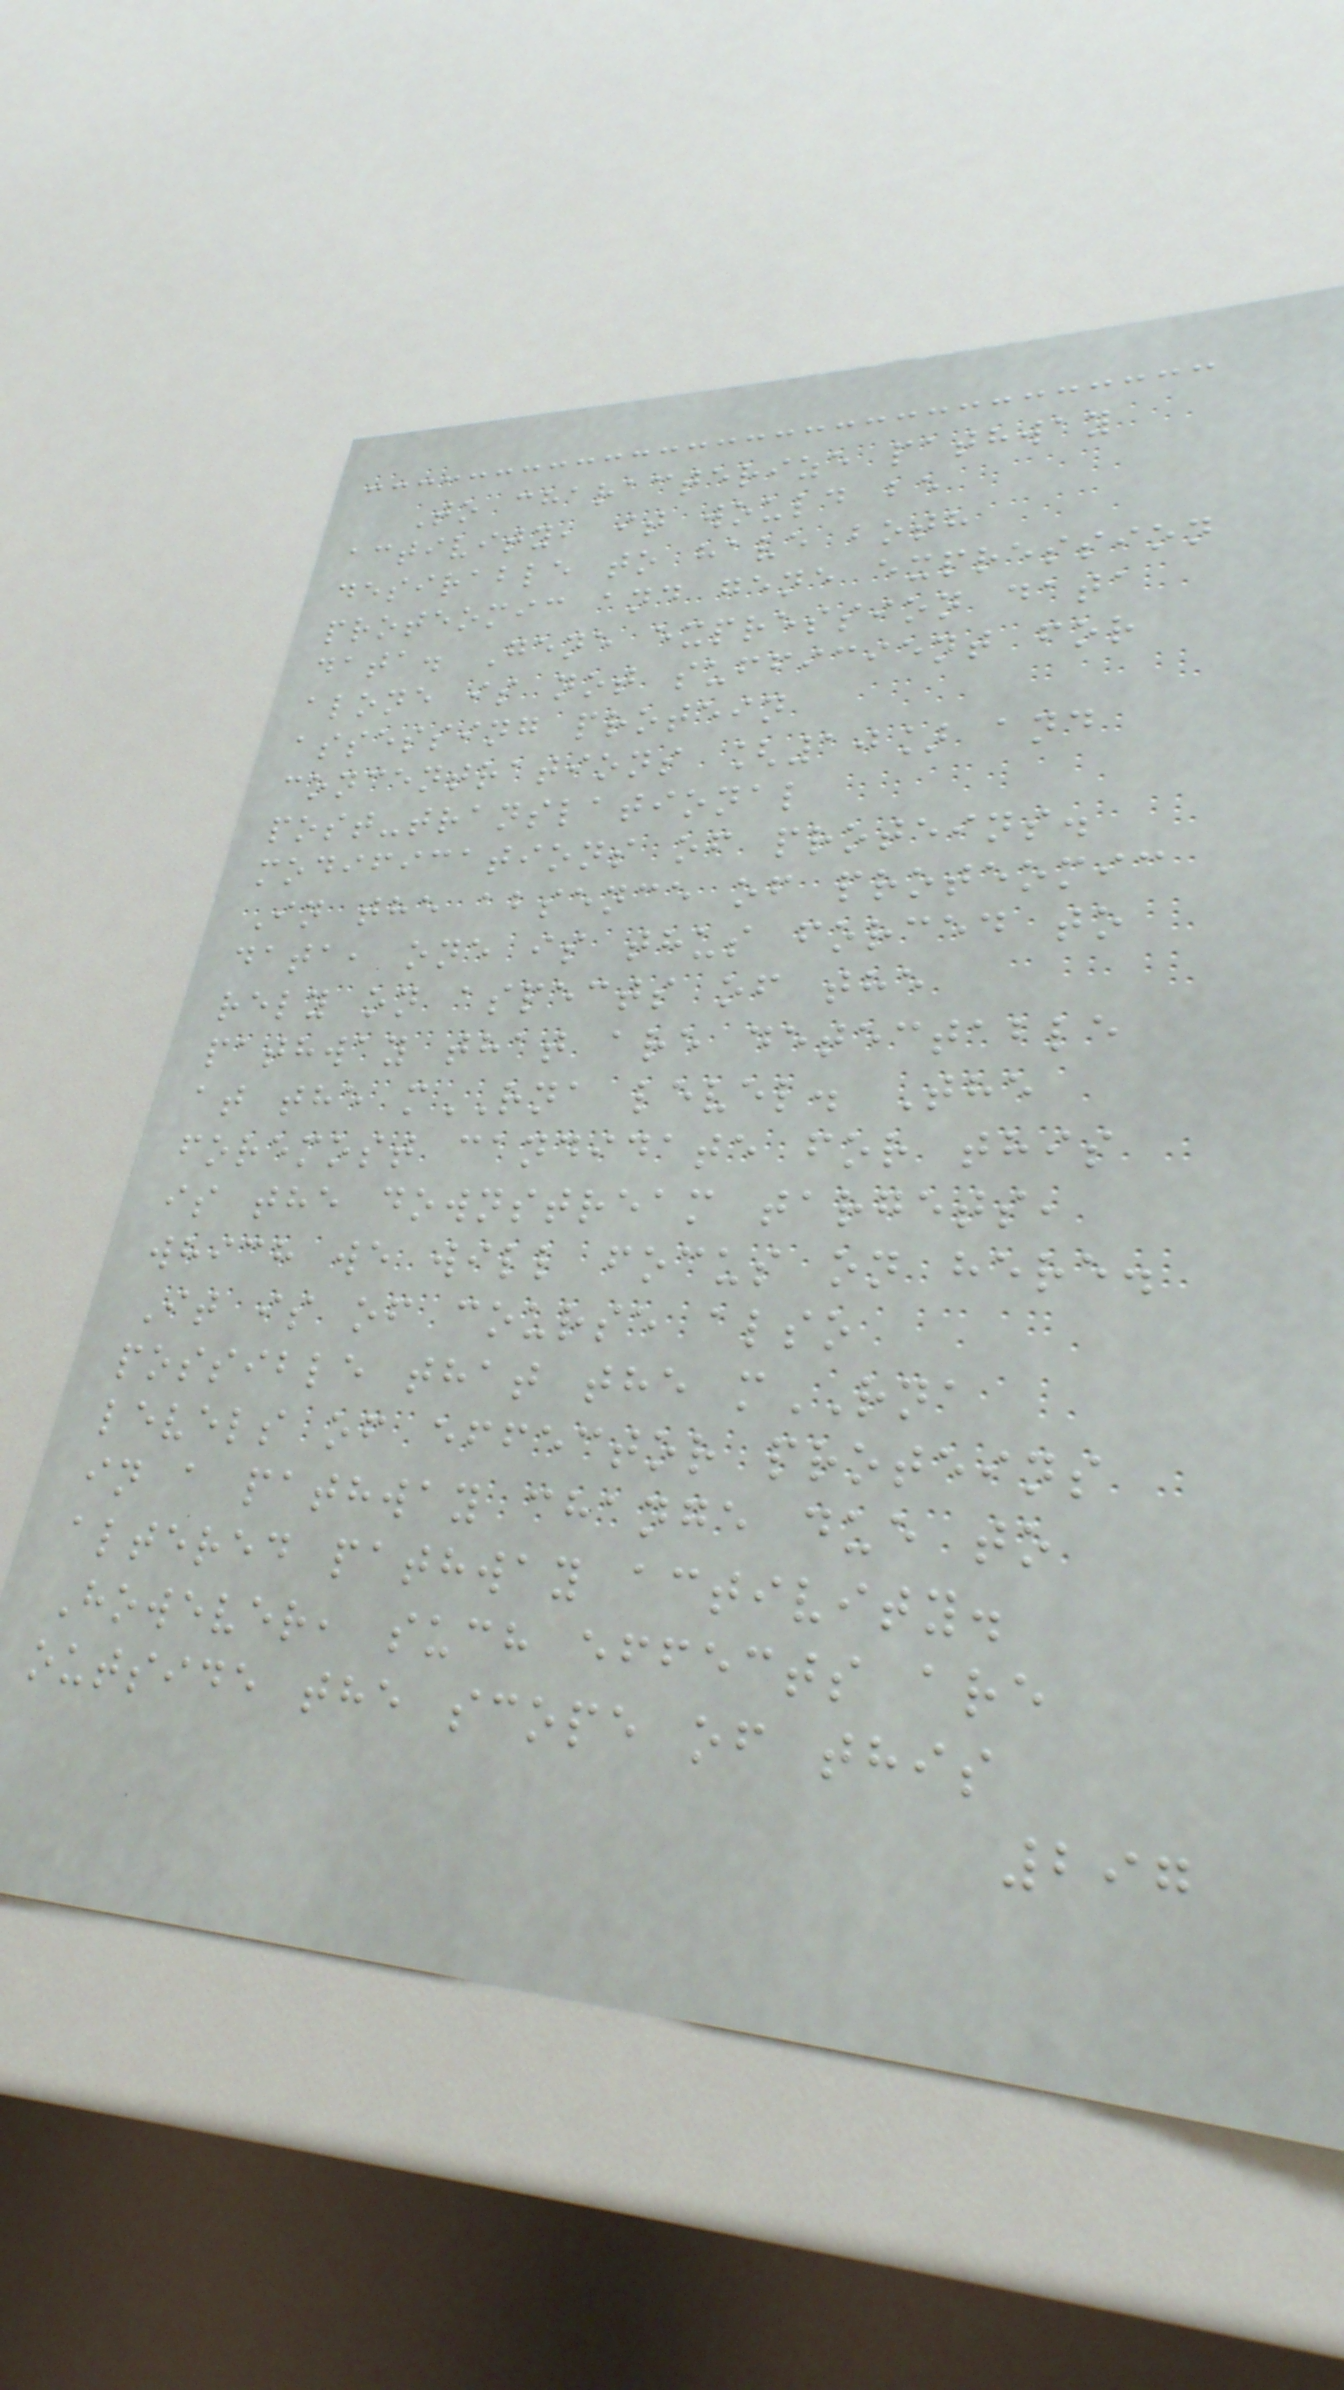To characterize pathway
activity, it would be
desirable to have both
proteomic and gene expression
data. Gene expression data
alone is not sufficient for
assessing protein
concentrations [10] and
post-translational
modifications of proteins.
In the absence of proteomic
data, one is thus forced to
rely on aspects of the
pathway that are detectable
at the mRNA level. The
foremost candidate for this
is the downstream targets,
which we will focus on here.
It is of course also
possible that the mRNA
levels of effector proteins
in a pathway change due to
altered pathway activity.
However, such effects are
outside the scope of this
297
